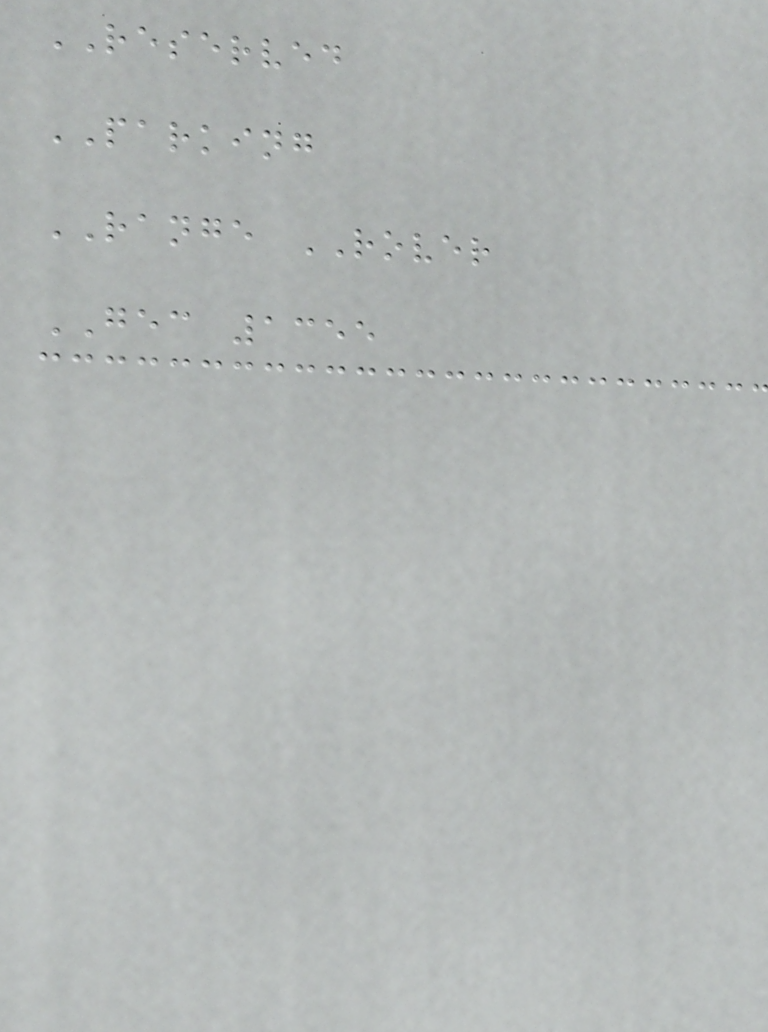RESERVED
PARKING
RANGE ROVER
GEC 1355
